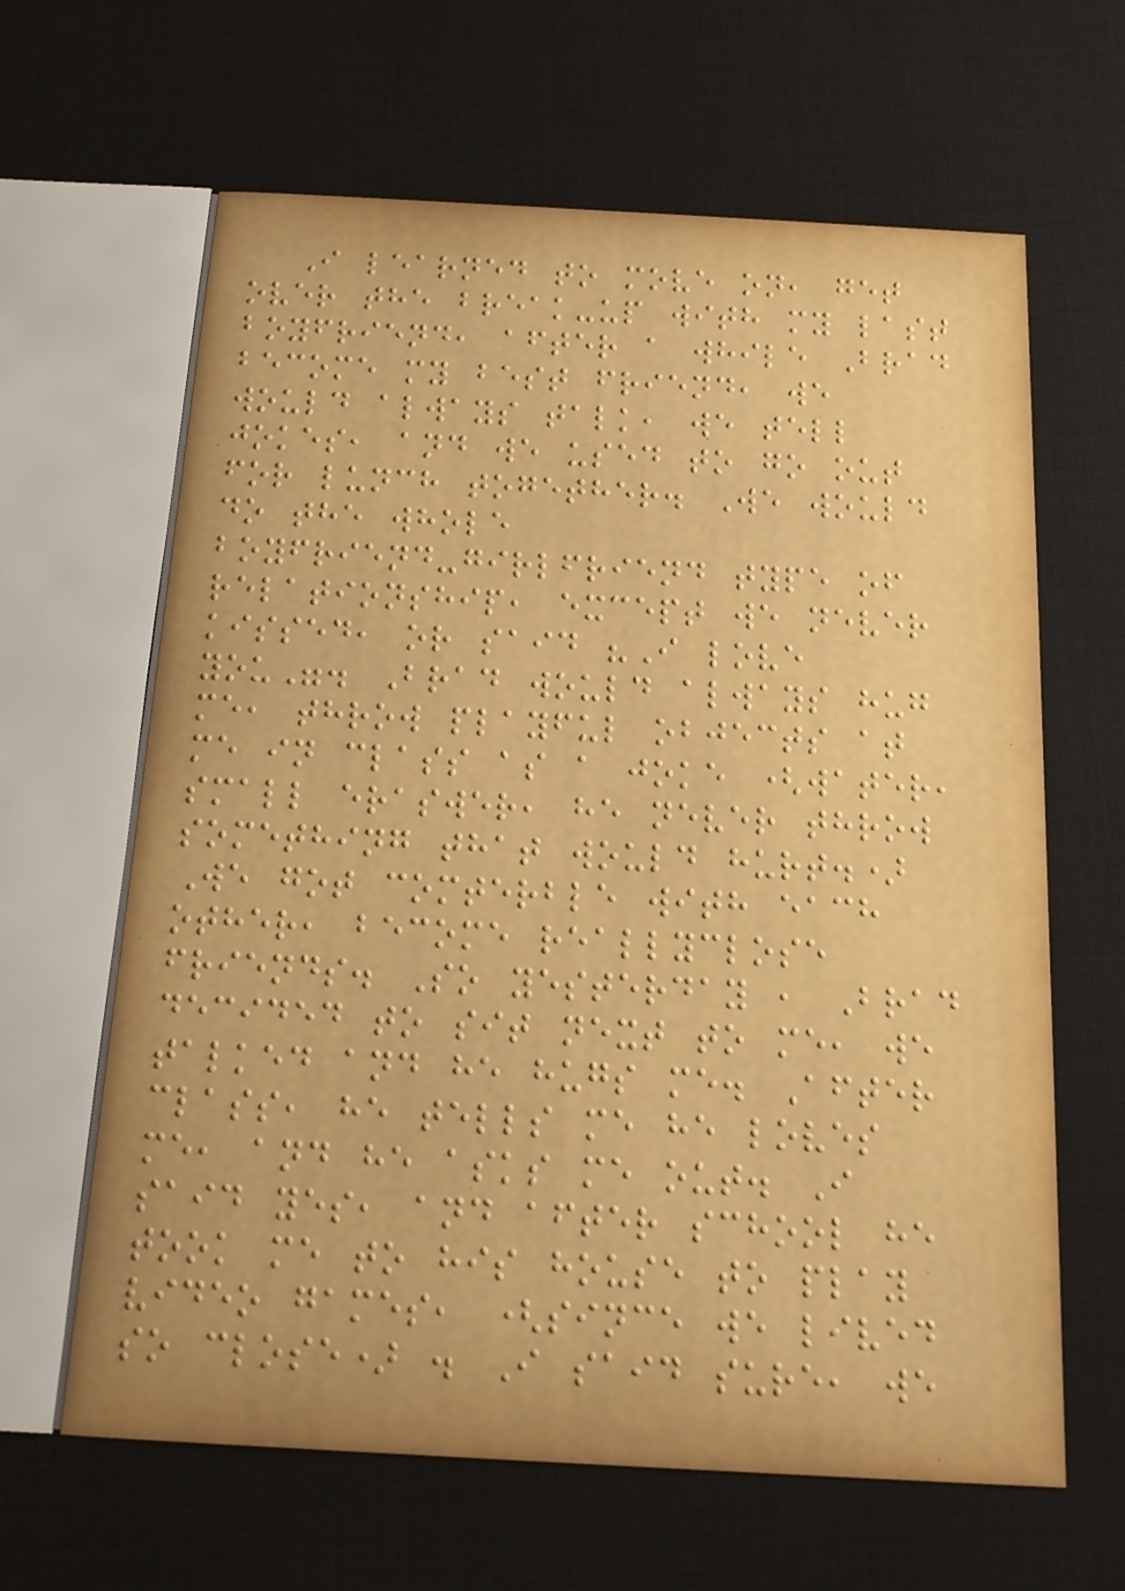I learned to move on, get
over the break-up with my last
boyfriend, after a while Brad
become my best friend, we
would always talk, we tell
jokes, and we used to go out
for lunch together. We would
do the whole
boyfriend-girlfriend type of
relationship, except we never
kissed, or said "I love
you". Brad would always hug
me, throw playful objects at
me in class as a joke (water,
small eraswer, he never throw
something that would hurt.)
We got comterble with each
other, become reallyclose
friends. So yesterday , Brad
decided to sit next to me, we
talked and he hugs me. After
class, he tells me he loves
me, and he asks me out. I
said yes, and after school he
took me to his house to play
video games, (since we lived
so close) . I said sure, we
